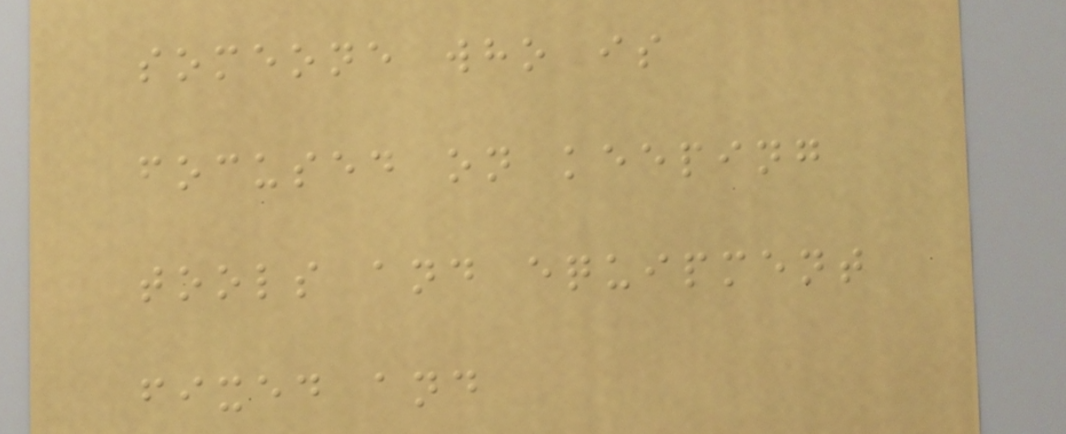someone who is
focused on keeping
tools and equipment
fixed and
